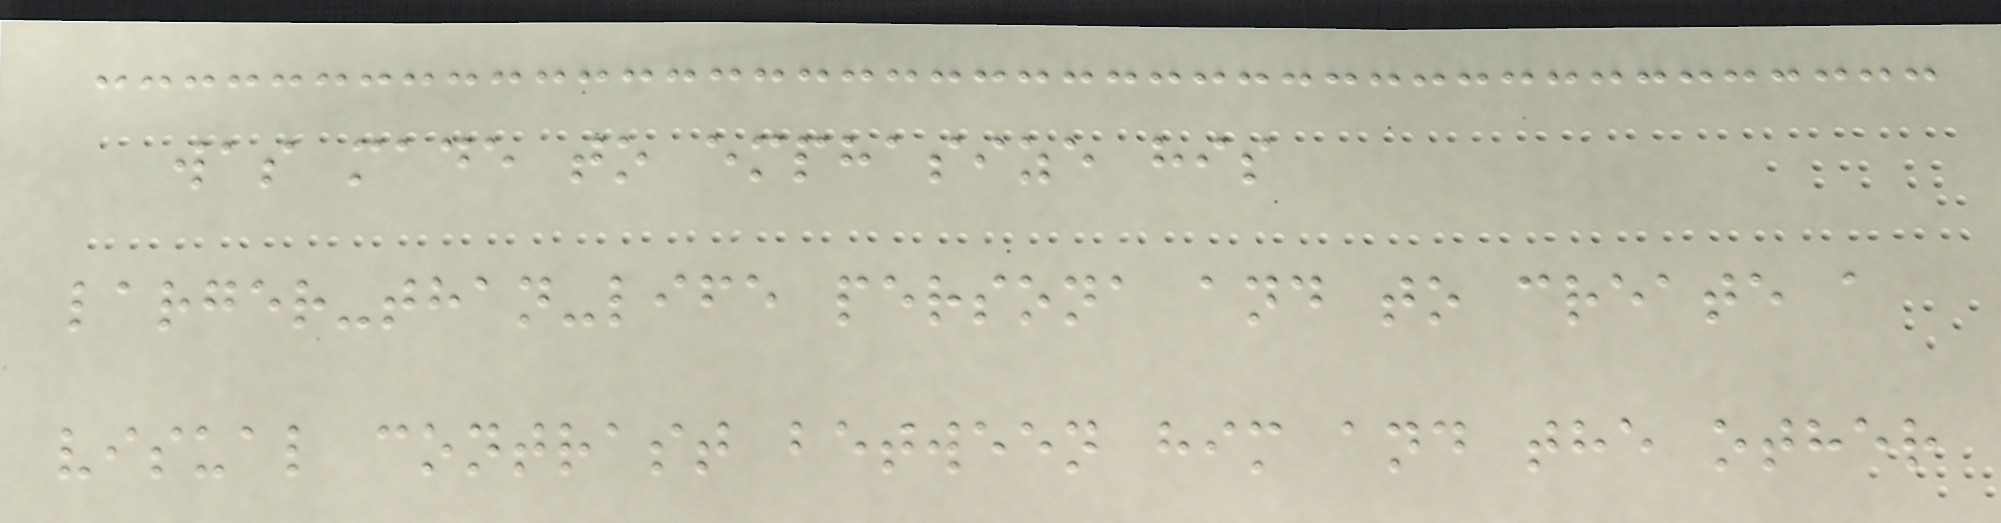was made to emphasize his
larger-than-life persona and to create a
visual contrast between him and the other
